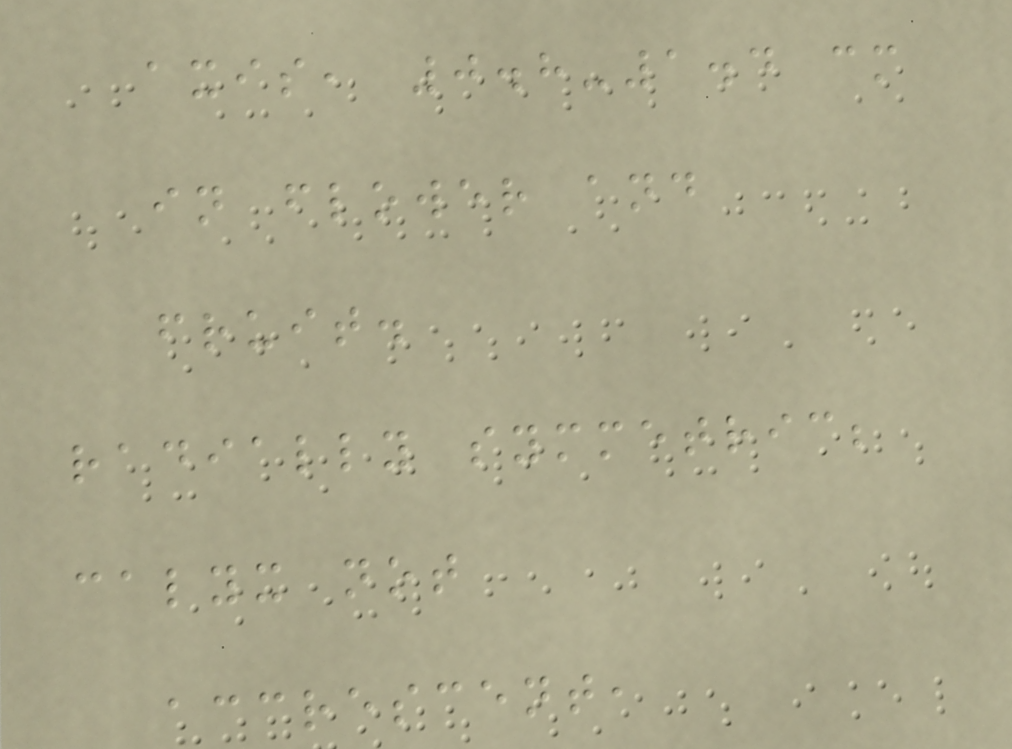axis, 0.8-1.4 cm
in flower and
fruit.
radially symmetric;
calyx not
accrescent,
